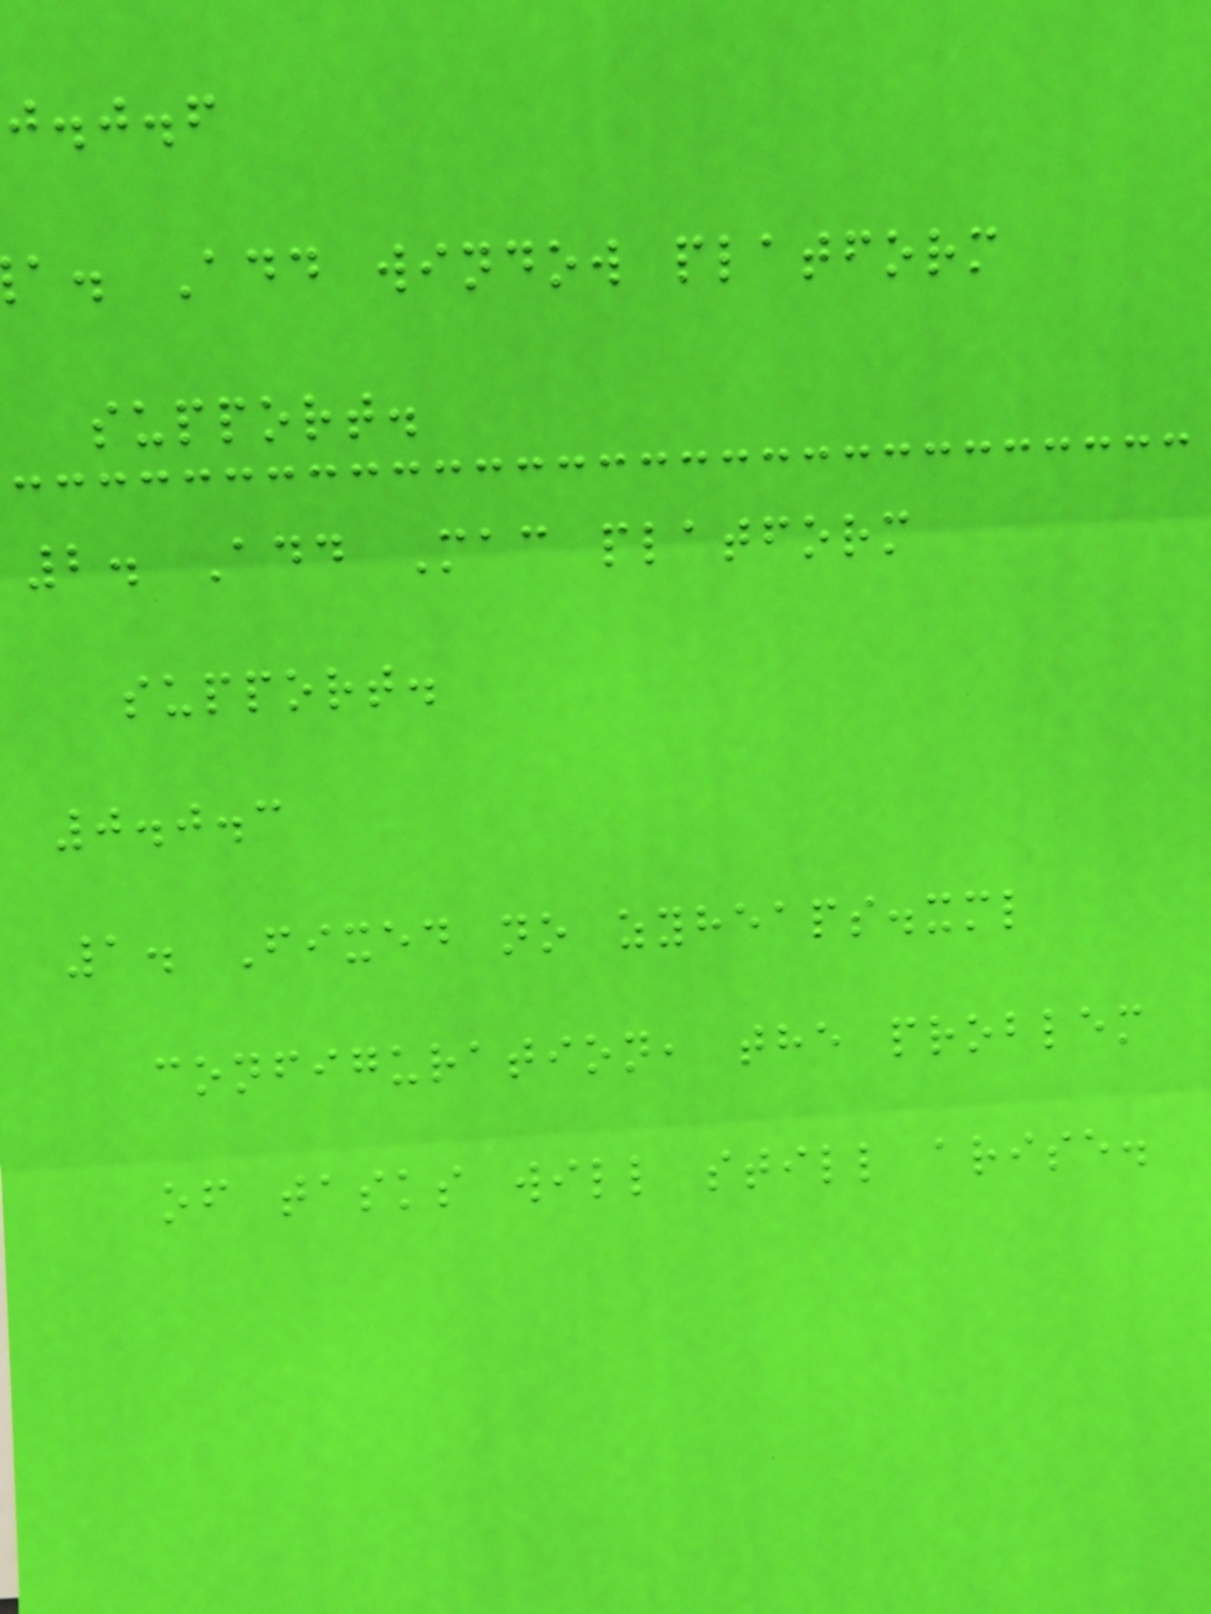j.j.f
a. Add window platform
support.
2. Add Mac platform
support.
0.0.3
1. Fixed no zyheaps.xml
configuration, the problem
of tasks will still arise.
